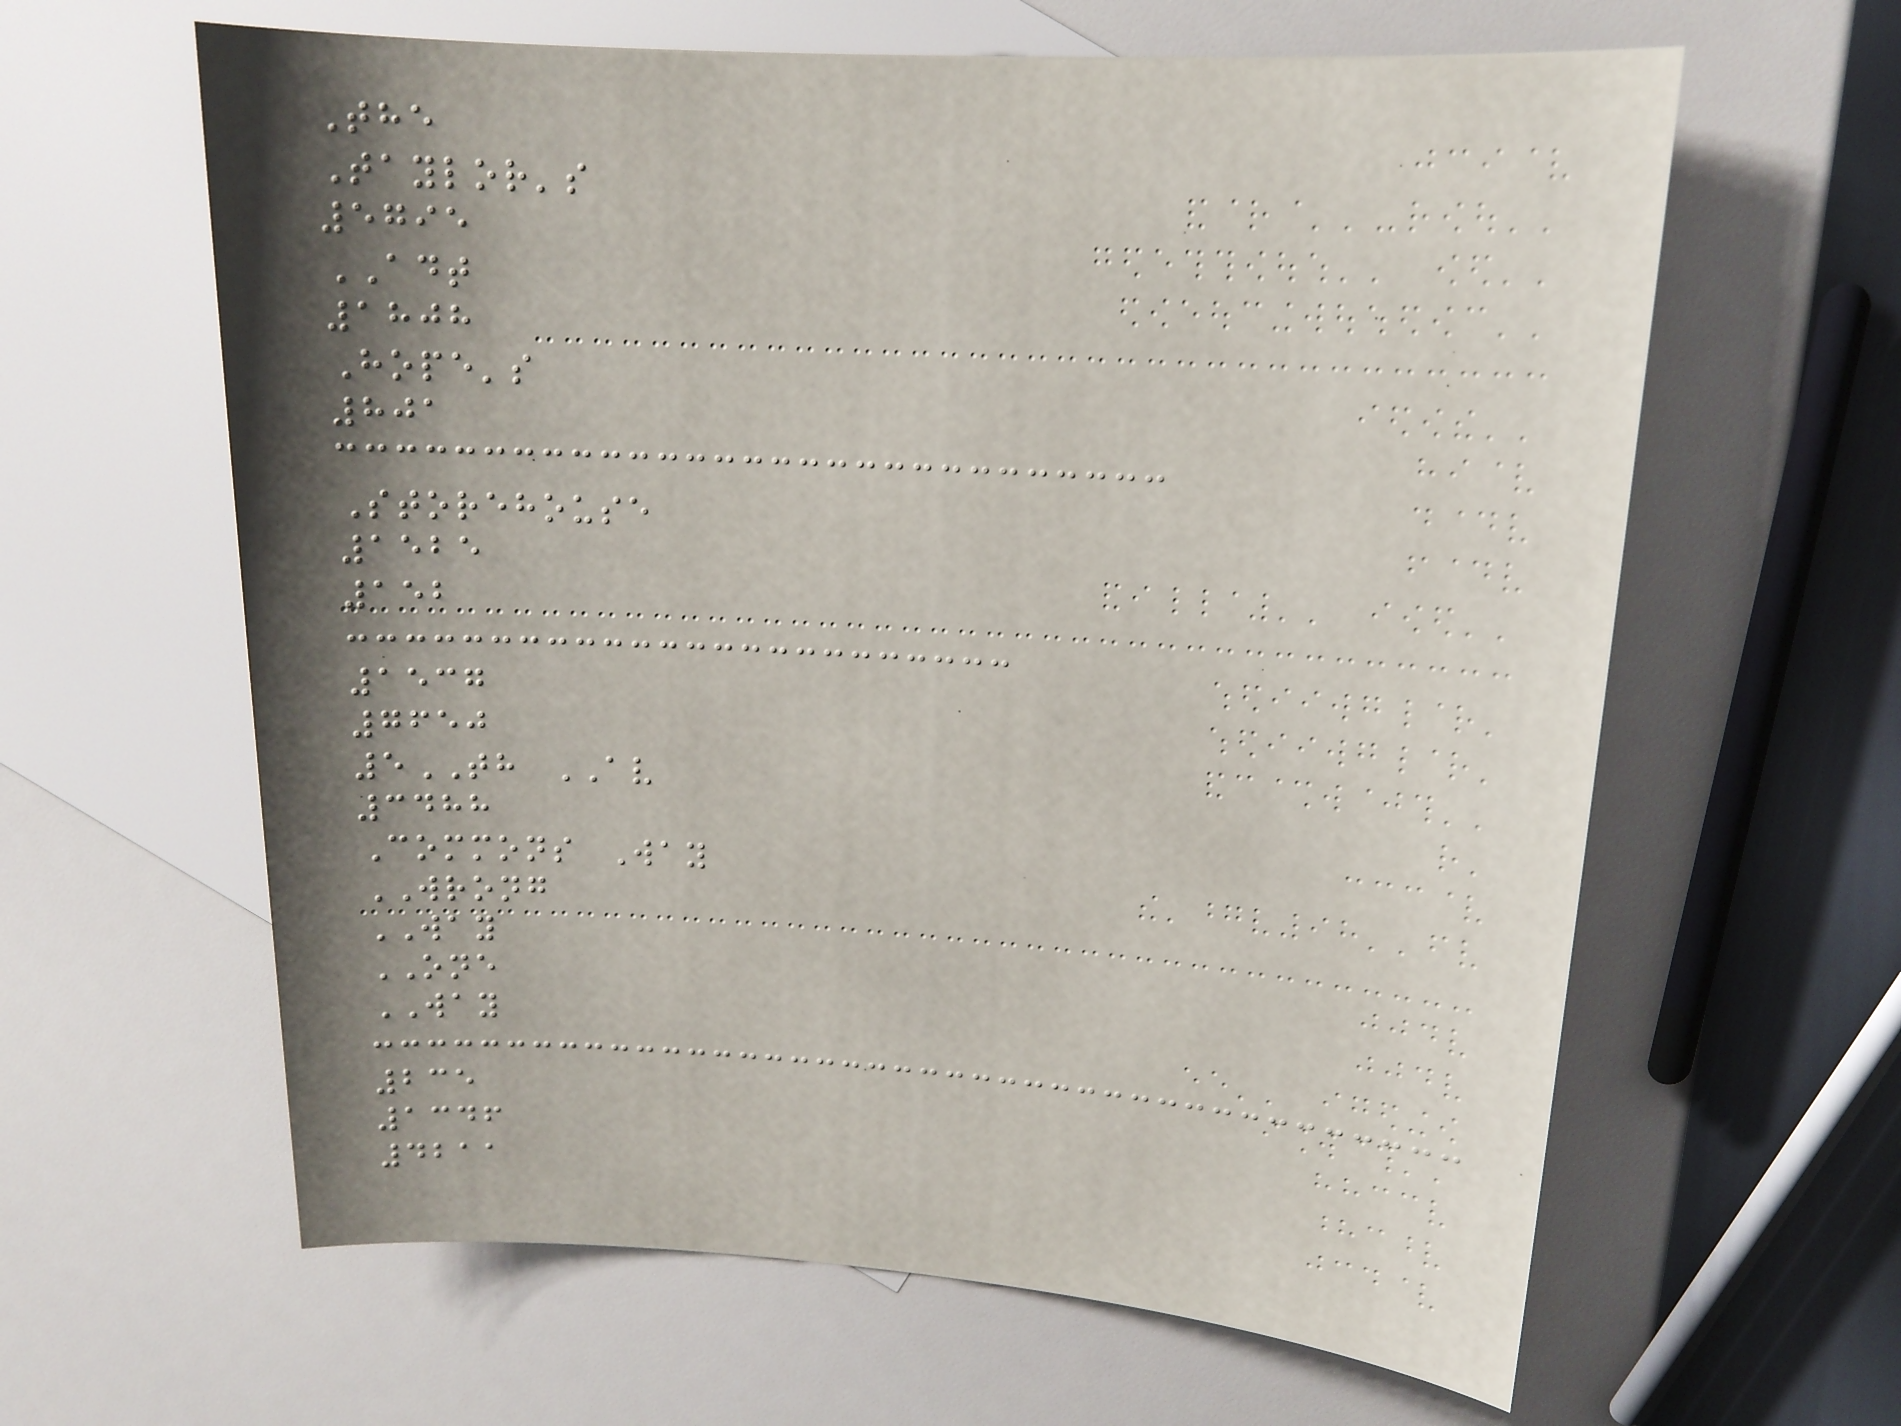The
Taylor's
5795
ADT
1808
Hope's
801
Storehouse
1525
152
1537
7650
5TH AV
3488
Commons Way
WRONG
WAY
ONE
WAY
235
1346
4211
